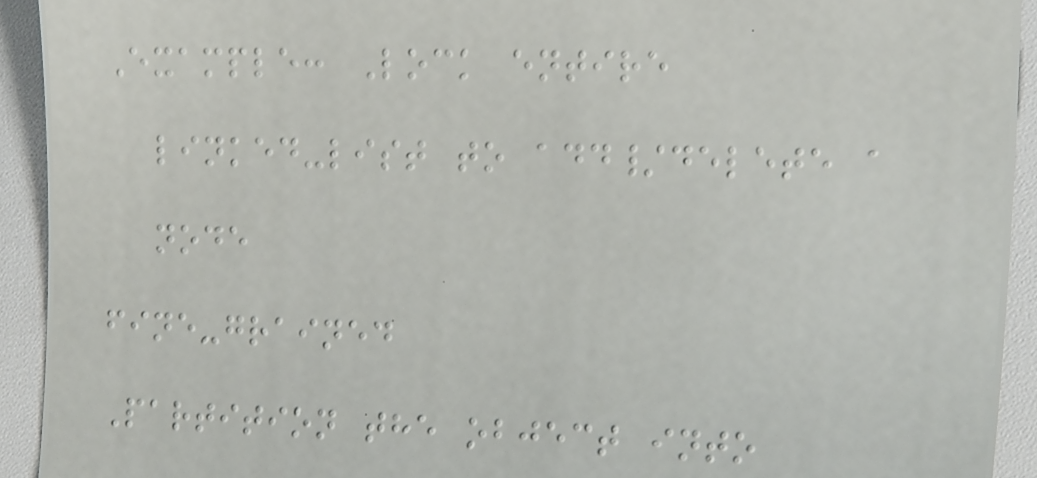Example: Lock entire
linked-list to add/delete a
node
fine-grained
Partition the object into
